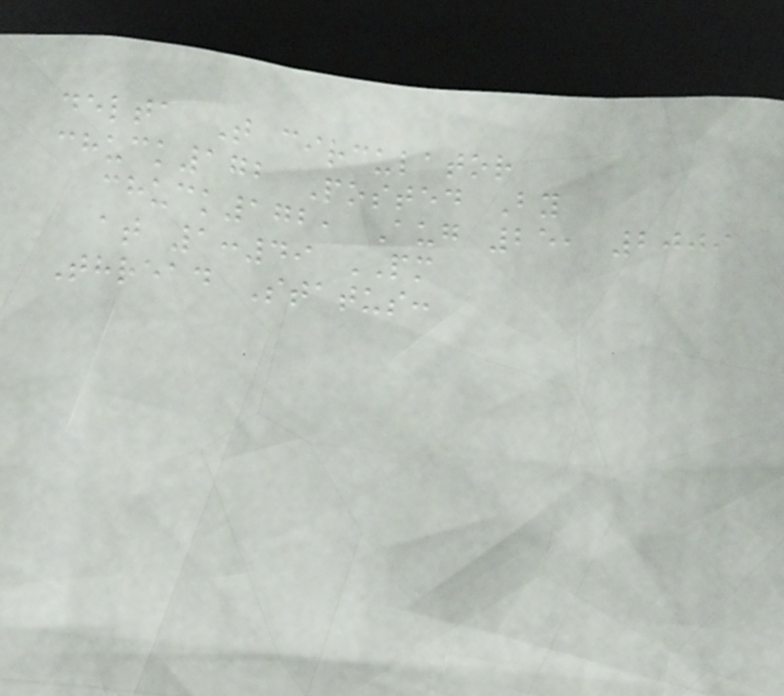delta T circulator
chuck172 Posted By
chuck172, Aug 25, 2009
at 1:49 PM
Thread Status:
